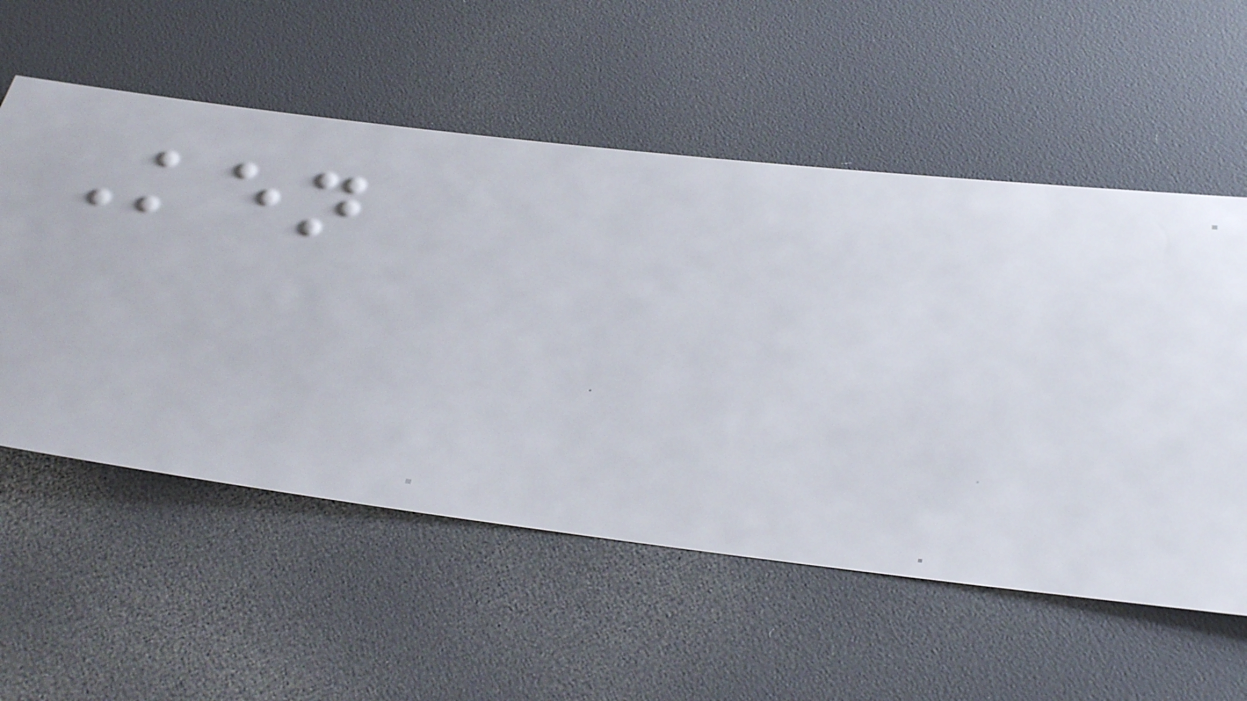Ken
